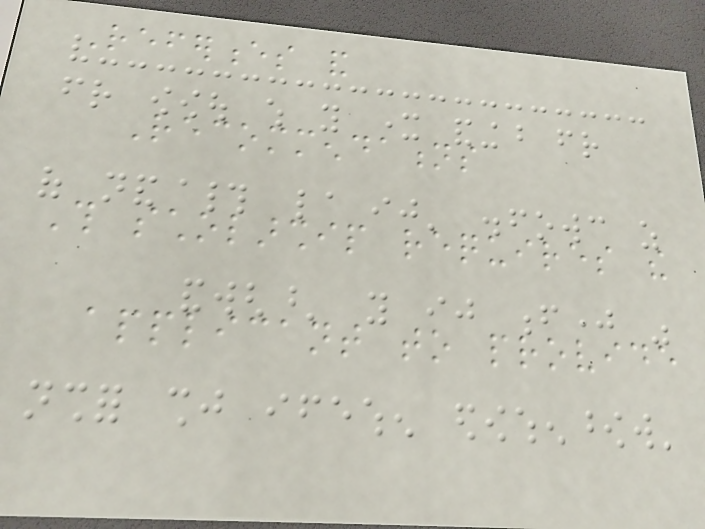References and
Recommendations
This scholarship requires the
applicant to provide
